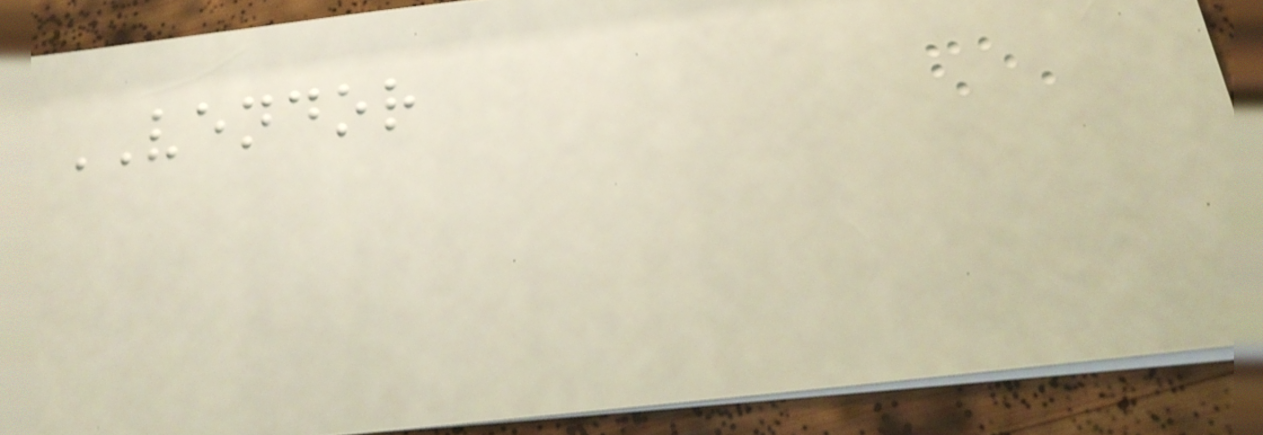VENDOR
